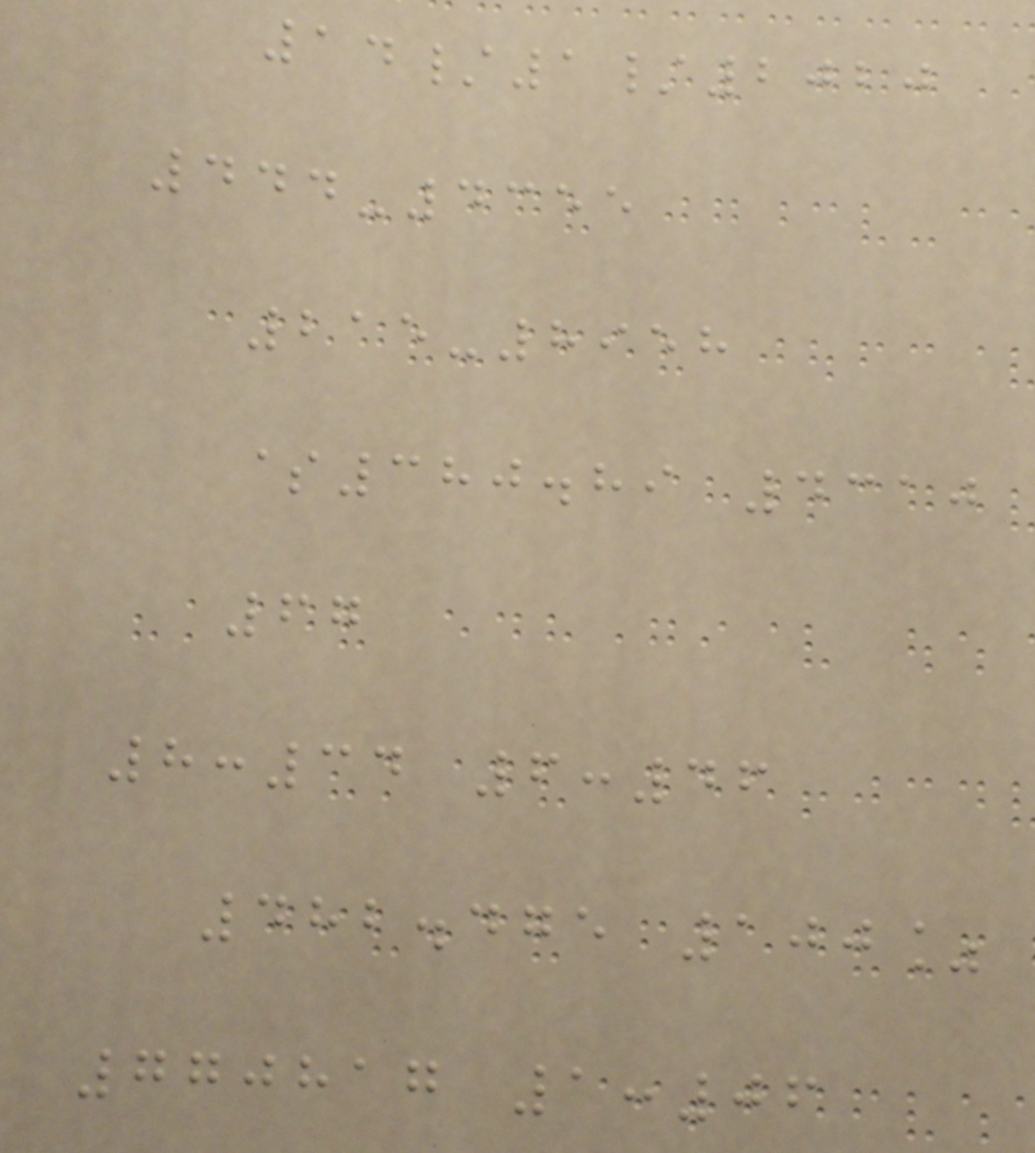14/1/2020
444-4355
215-8958
$380.89 4310
67
8:34 6:46
482.475 100%
770817 1:06
